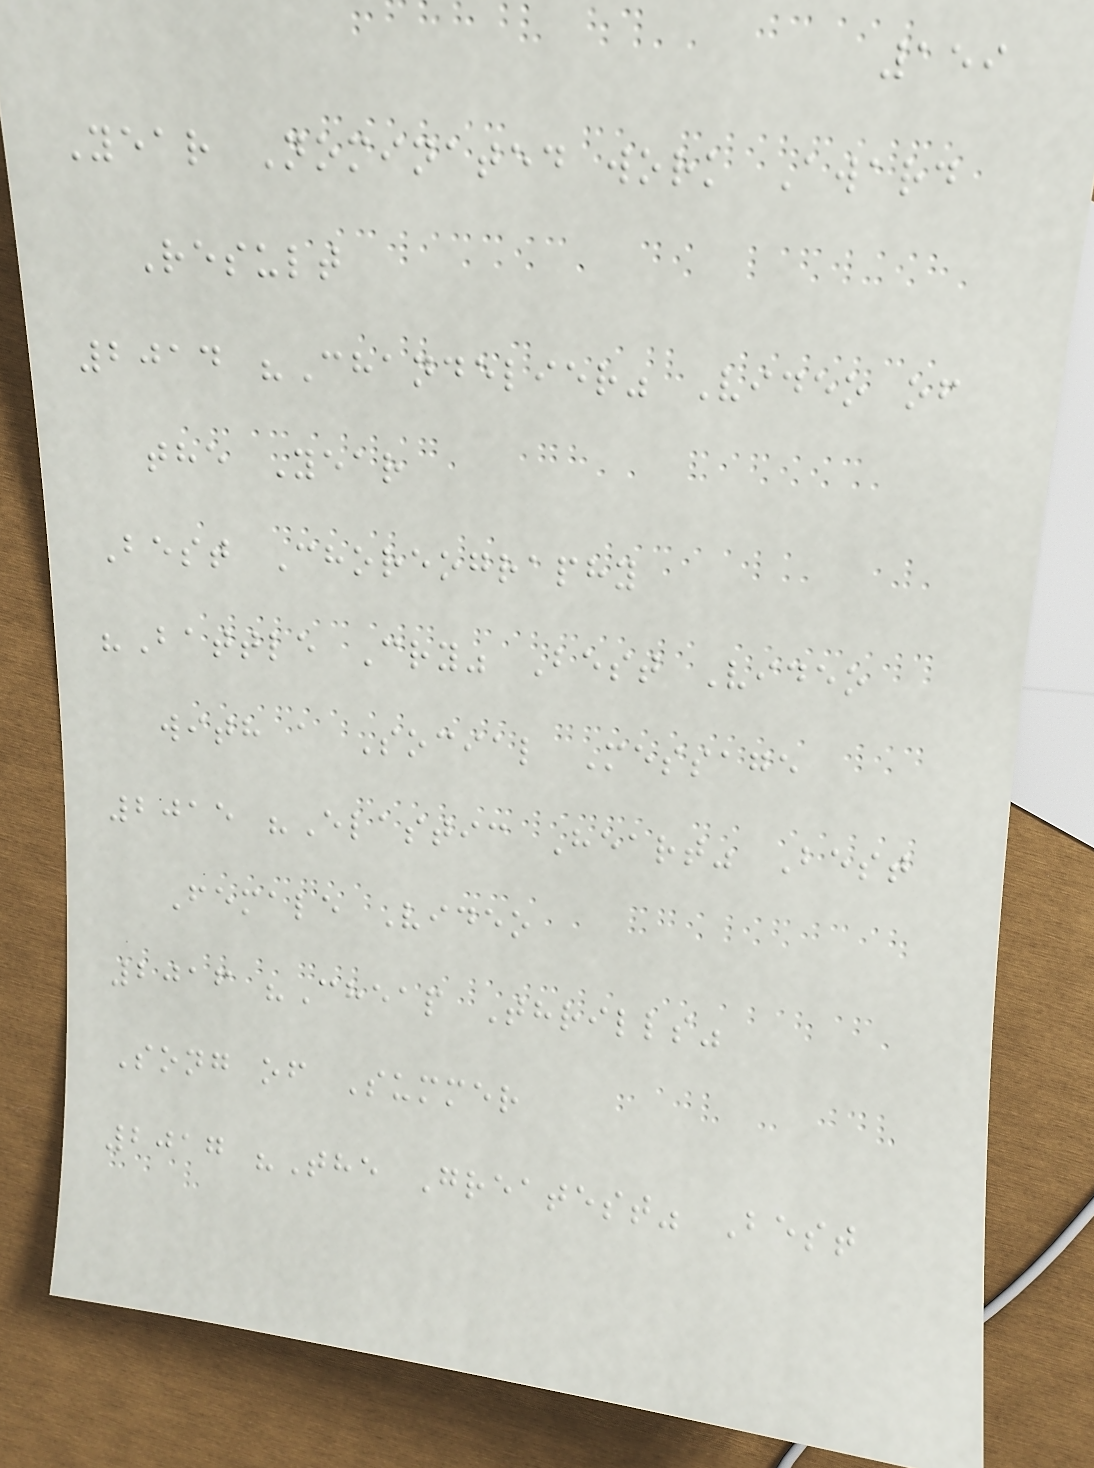159
Year Nominated work Award
Result
2014 "Chandelier" Video of
the Year
Best Choreography
"Battle Cry" Best Video
with a Social Message
2015 "Elastic Heart" Best
Female Video
2016 "Cheap Thrills"
Song of Summer
2017 "The Greatest" Best
